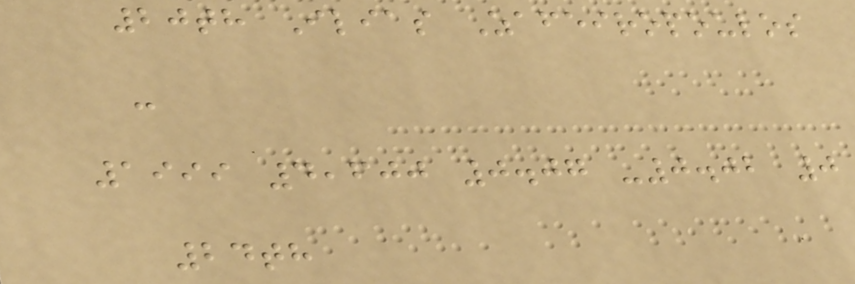20th Ilias Zafeiropoulos
-
1999 4,600 0.07 -0.02 0
24th
